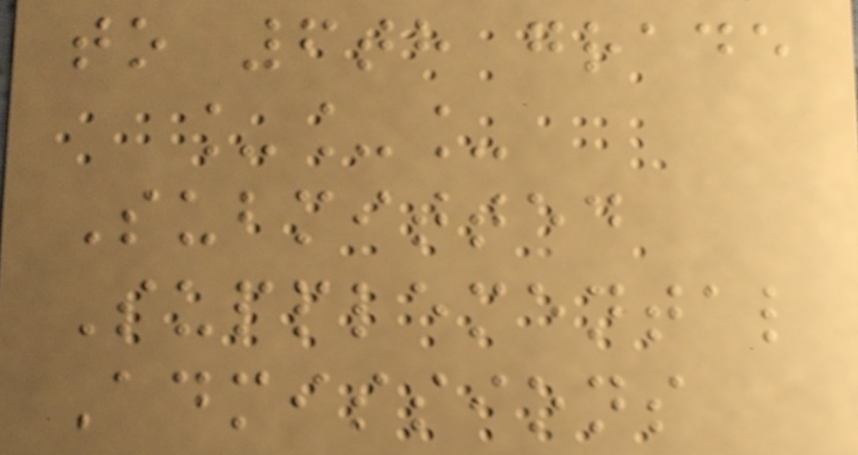to 6th grade
___
Submitted
Supplemental
Admissions
